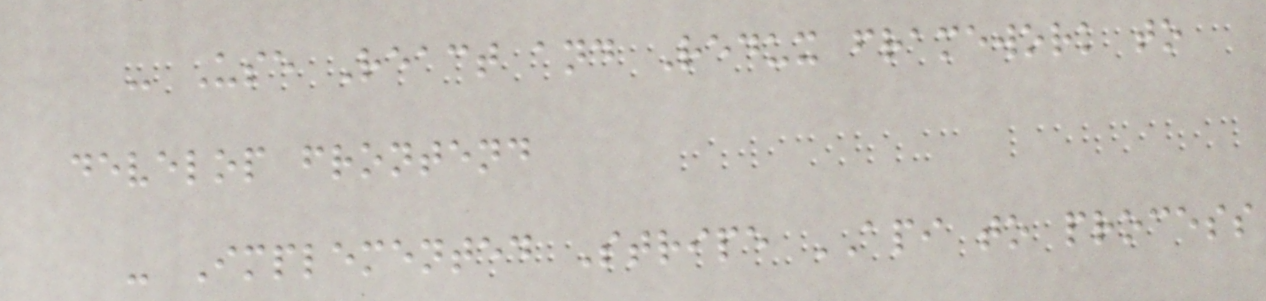- Use React and Redux framework to
develop frontend
- Implemented Stripe API to process
